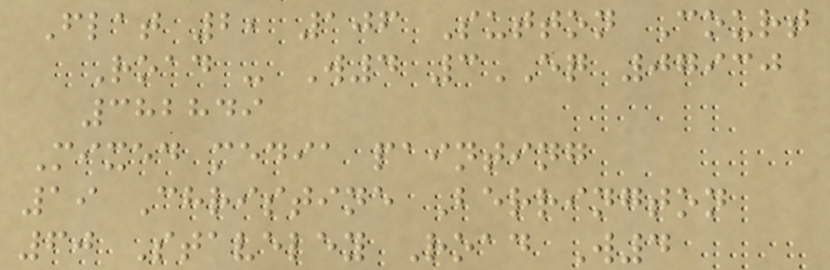Flat 2, 106 Sutton Court
Road - W4 3EQ 07930
382849
Mixed media painting
19 Christine Berrington
60 Staveley Road W4
